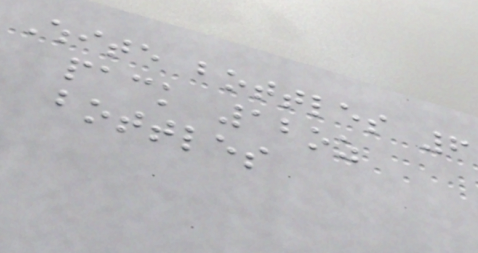White bottles 6
pack 12oz
bottles
